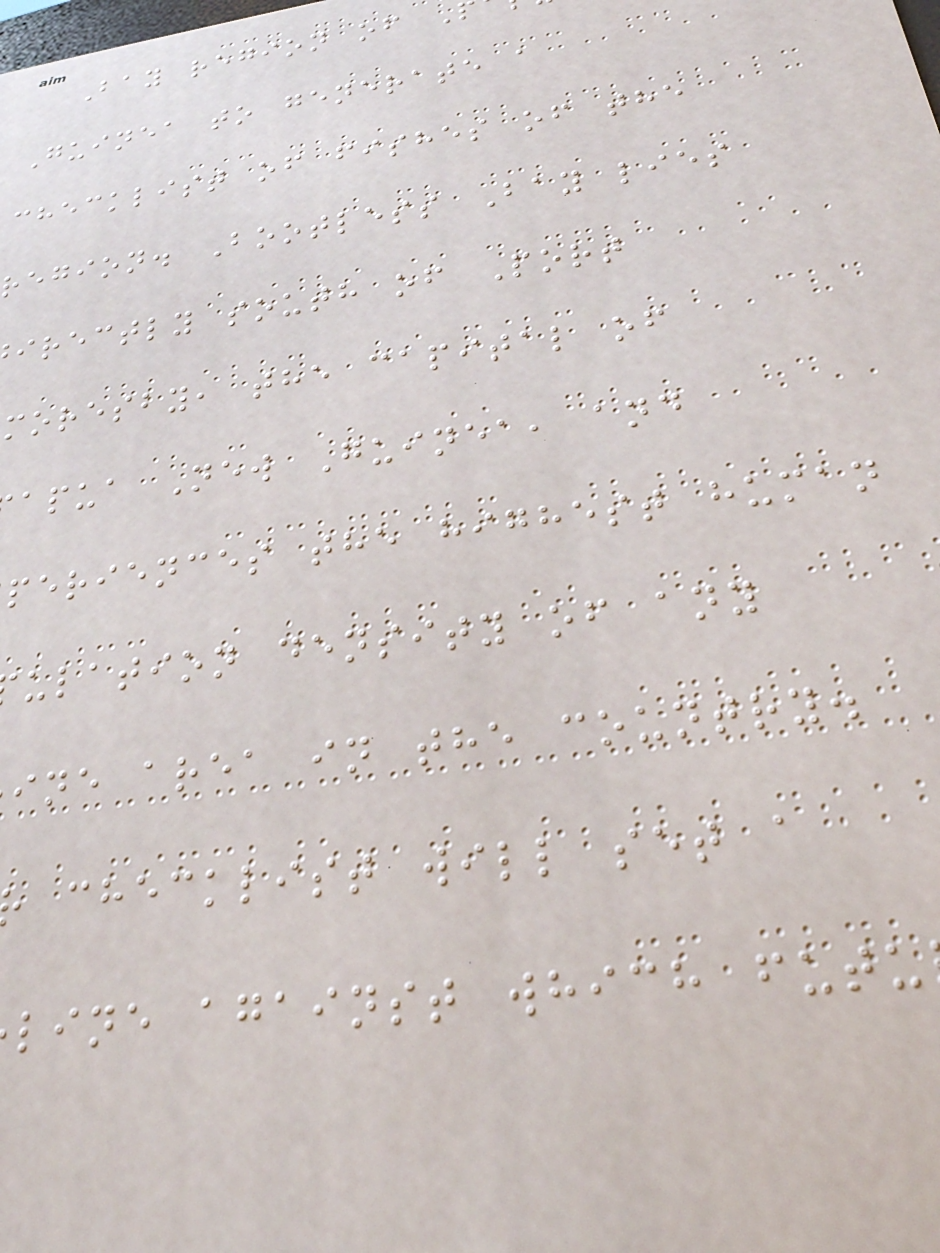Bay region of
Guinea to generate a
checklist of fishes of the
region. Bootless Bay lies
irectly south of Port
moresby, the capital of
apua New Guinea, and
periences the highest human
ulation density of any
ine area in the country.
checklist will set a
line against which futu
